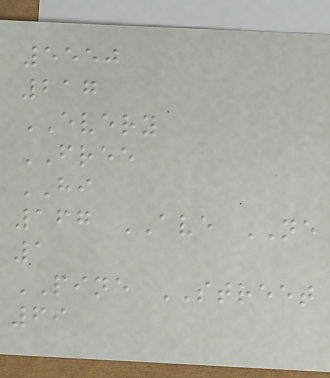5550
217
EVERY
FREE
HI
167 AVE NE
1
PINE STREET
69
